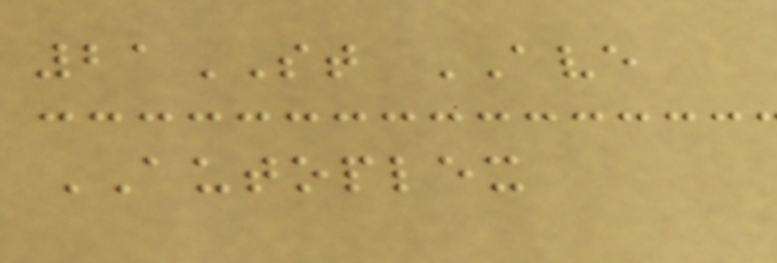21ST AVE
AUTOPLEX
